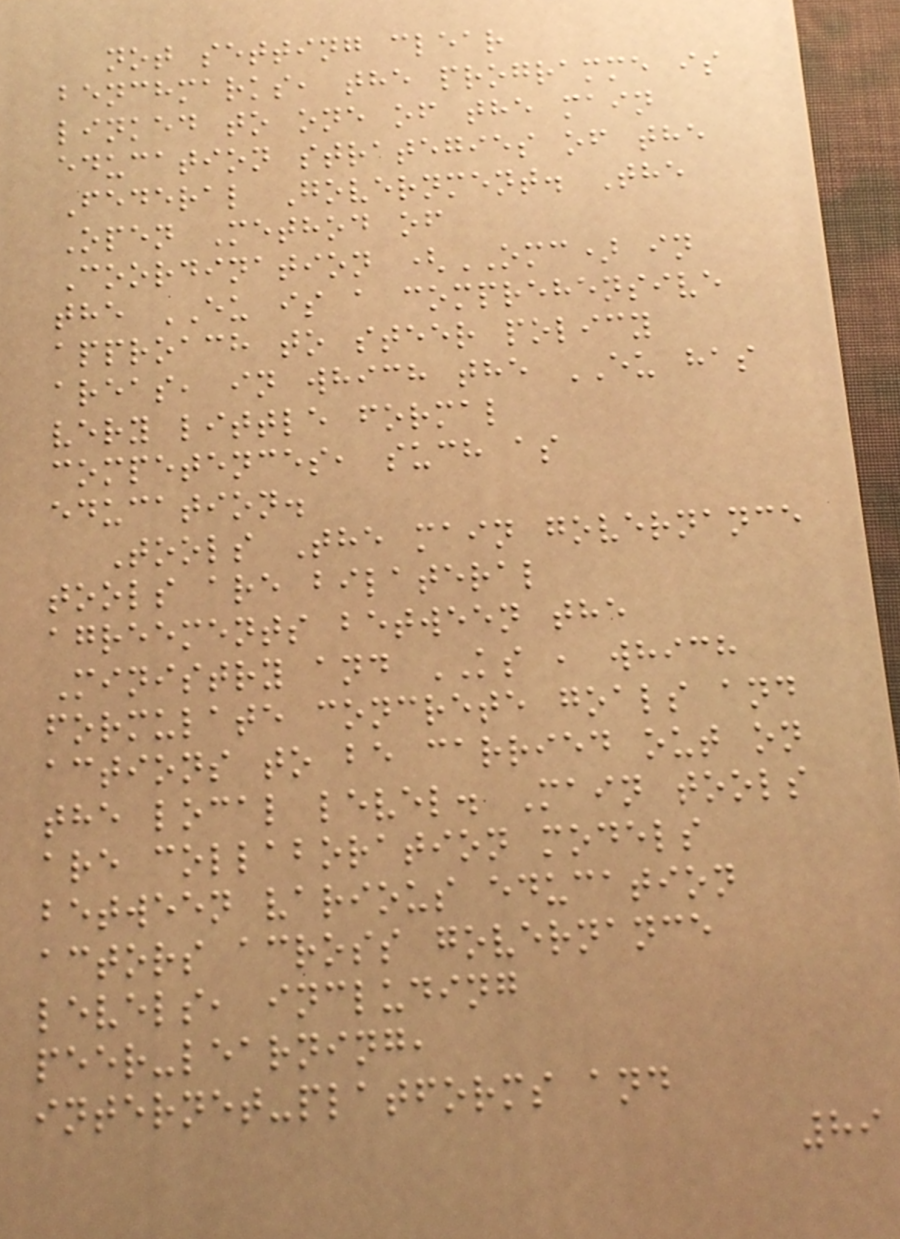not setting clear
benchmarks, the programme is
linked to one of the main
education strategies of the
Federal Government. The
Open Method of
Coordination (OMC) in
the EU is a comprehensive
approach to steer policy
areas, in which the EU has
very little formal
competences, such as
education.
Tools The main governance
tools are bilateral
agreements between the
Ministry and KS , which
formulate concrete goals and
actions to be carried out on
the local level. Main tools
are collaboration models
between various education
actors across governance
levels, including
peer-learning,
internet-platforms and
89
